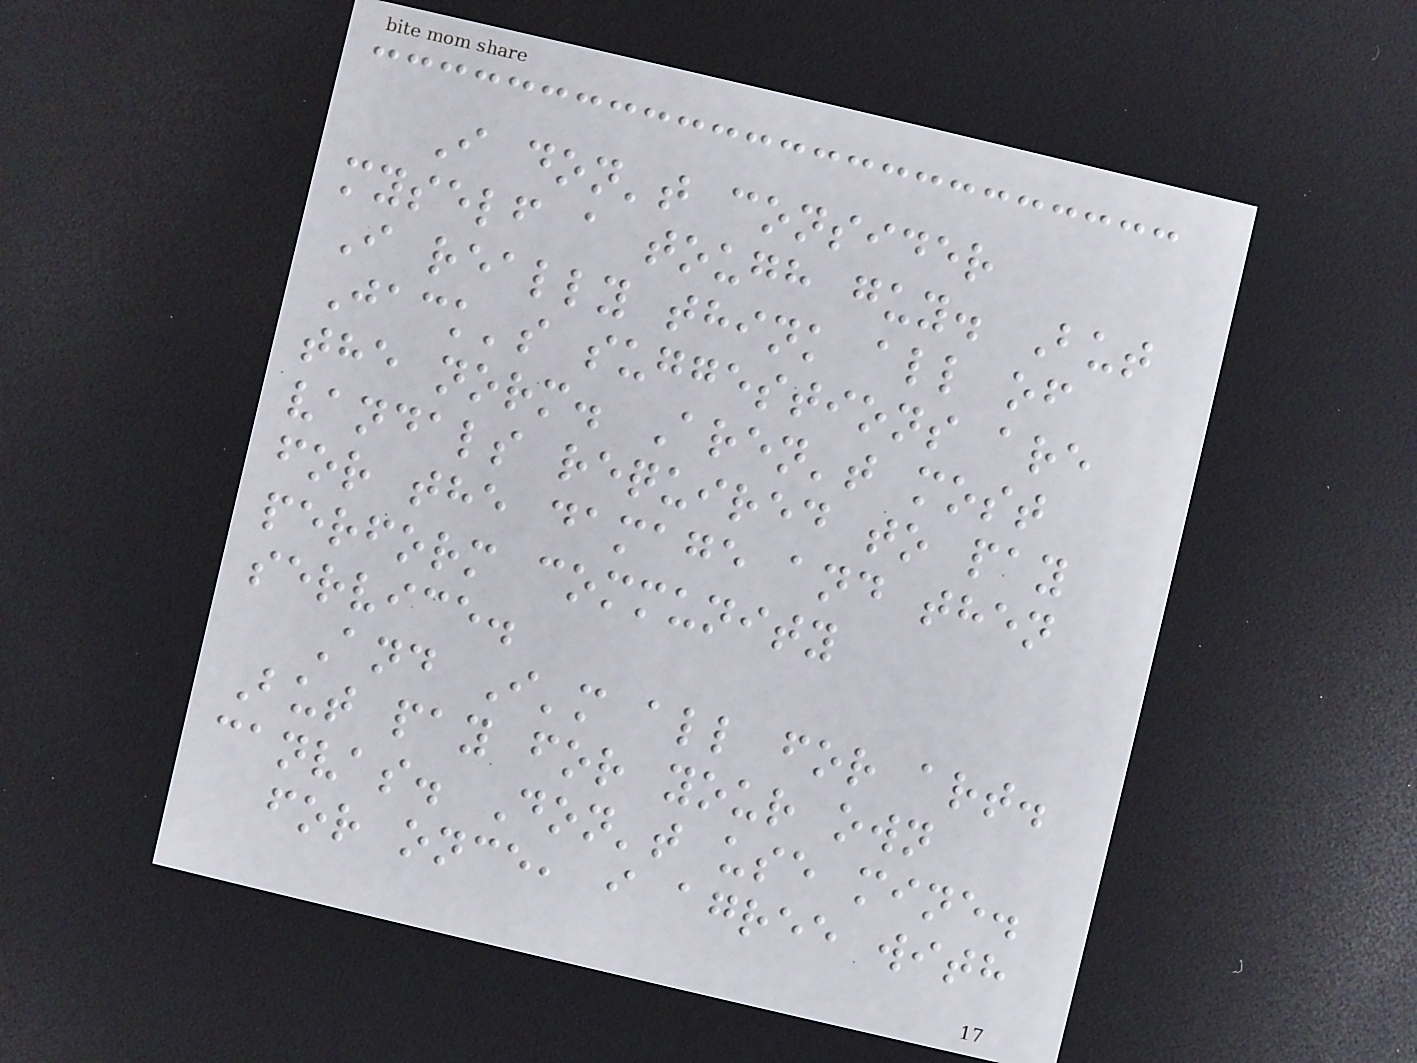I don't consider
myself a tough guy. But
I really think all of
Jack's suggestions are
the norm. Aren't most
vandals required to pay
for the damage and then
perform community
service.
And I'm all for art.
But pay for your own
canvas. Don't use mine.
for once, i agree with
